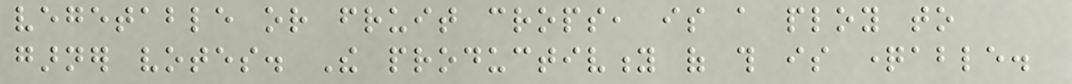vegetable or fruit crops, is a ploy to
garner votes. The productivity of this is questionable.
